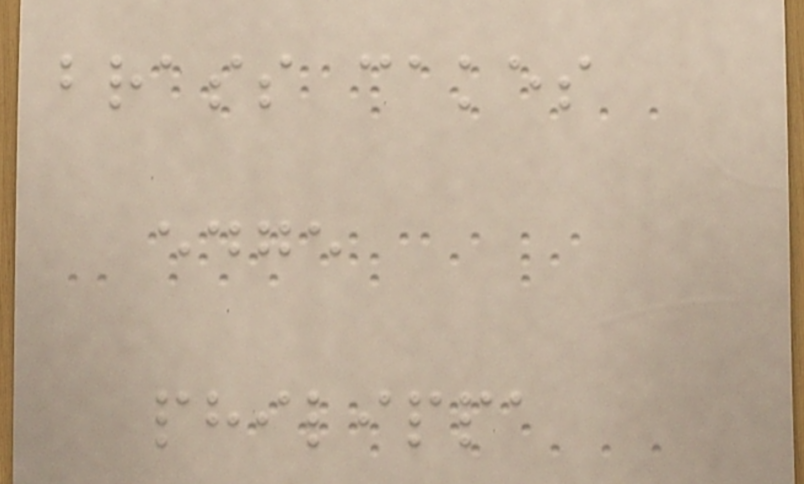brass cakes
edge
philippa
